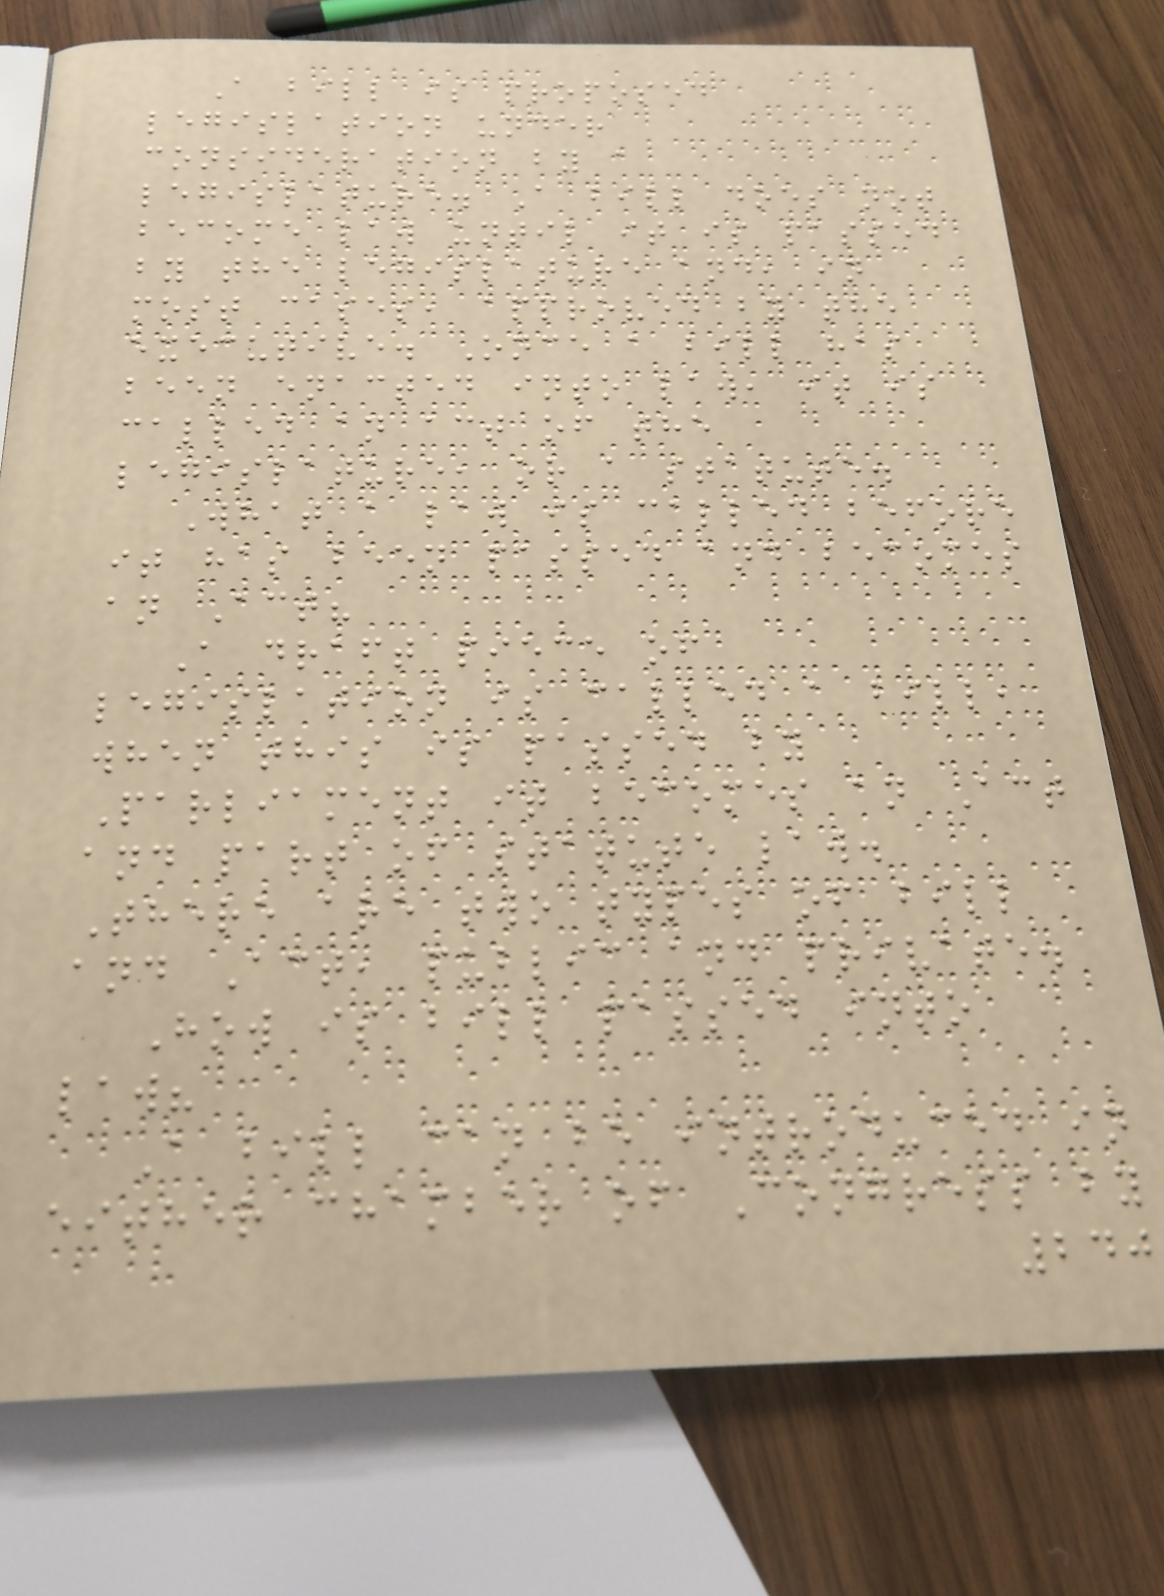A bill is proposed
legislation under
consideration by a
legislature. A bill does not
become law until it is passed
by the legislature and, in
most cases, approved by the
executive. Once a bill has
been enacted into law, it is
called an act of the
legislature, or a statute.
What a law is called before
it has been passed and becomes
an Act?
A draft piece of
legislation is called a bill,
when this is passed by
Parliament it becomes an Act
and part of statute law.
There are two types of bill
and Act, public and private.
How is bill passed into
law?
A bill can be introduced in
either chamber of Congress by
240
